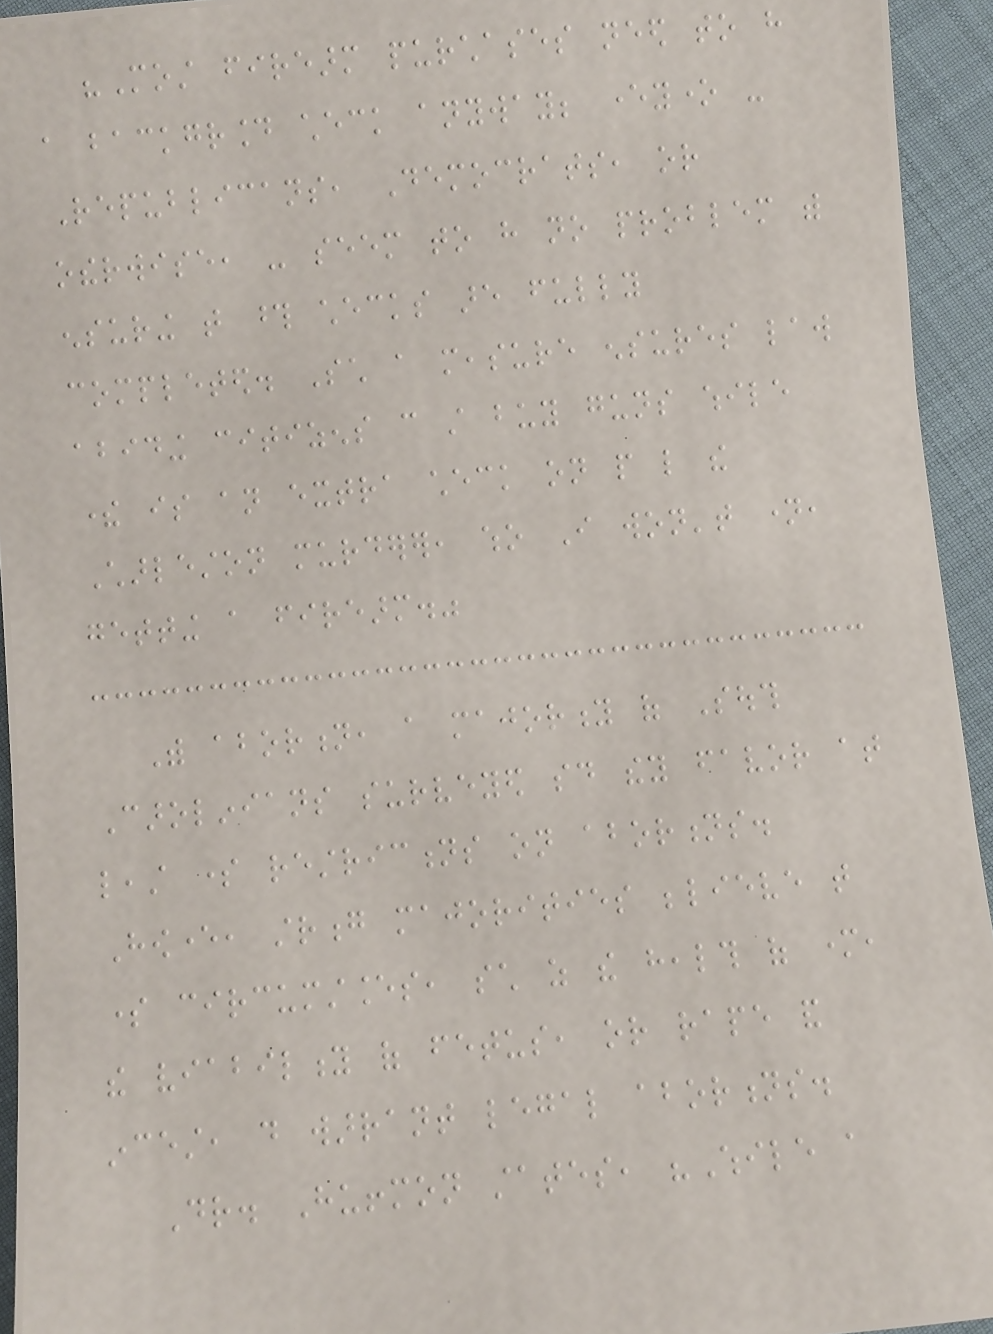"Most firearm purchases need to have
a background check anyway; everyone -
Republicans, Democrats, or
otherwise, - seem to have no problem with
ensuring that those checks are fully
completed. Such a measure ensures law
abiding citizens can still buy guns while
there is an extra check on people like the
Charleston murderer, who I won't name,
getting a firearm."
With abortion, a majority of South
Carolinians surveyed said they favor at
least some restrictions on abortions.
However, strong majorities believe that
some circumstances, such as the health of mother,
the viability of fetus, or rape and
incest, do warrant legal abortions.
Dr. Huffmon states, "While a
